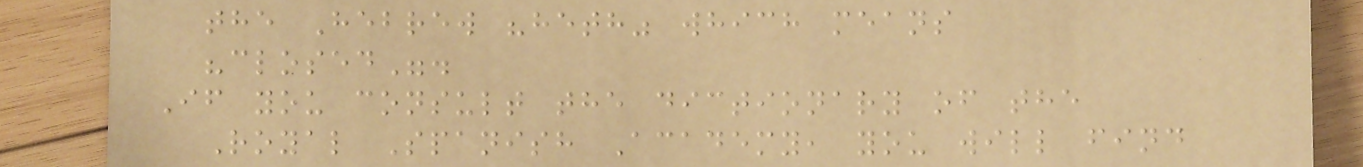the Hebrew "heth" which means
"closed".
If you consult the dictionary of the
Royal Spanish Academy, you will find
